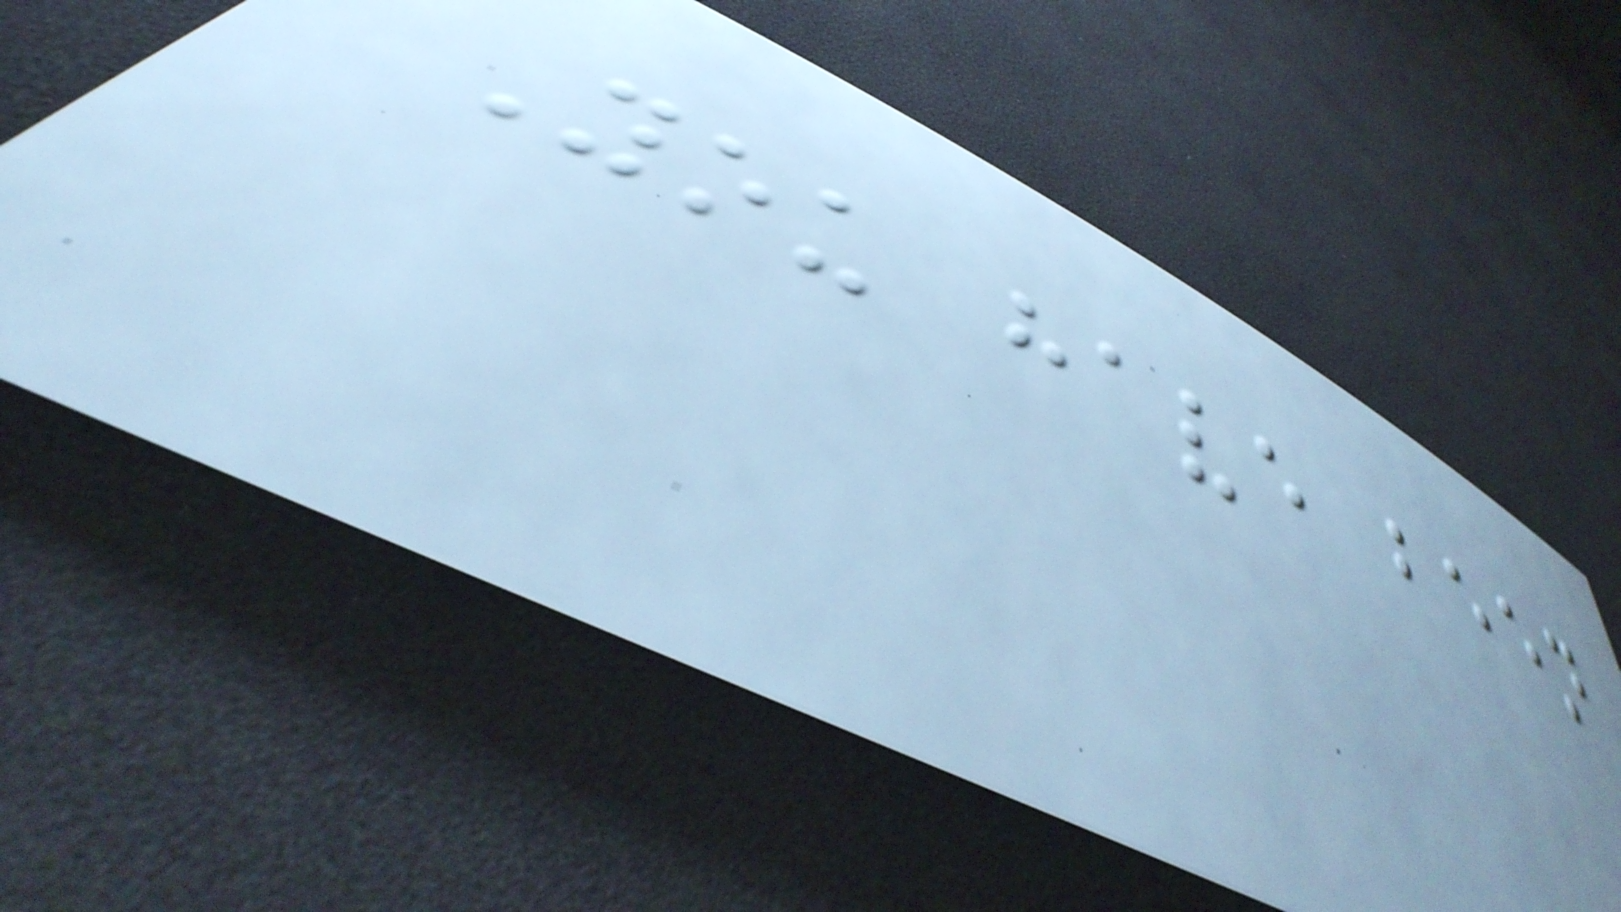You have been
